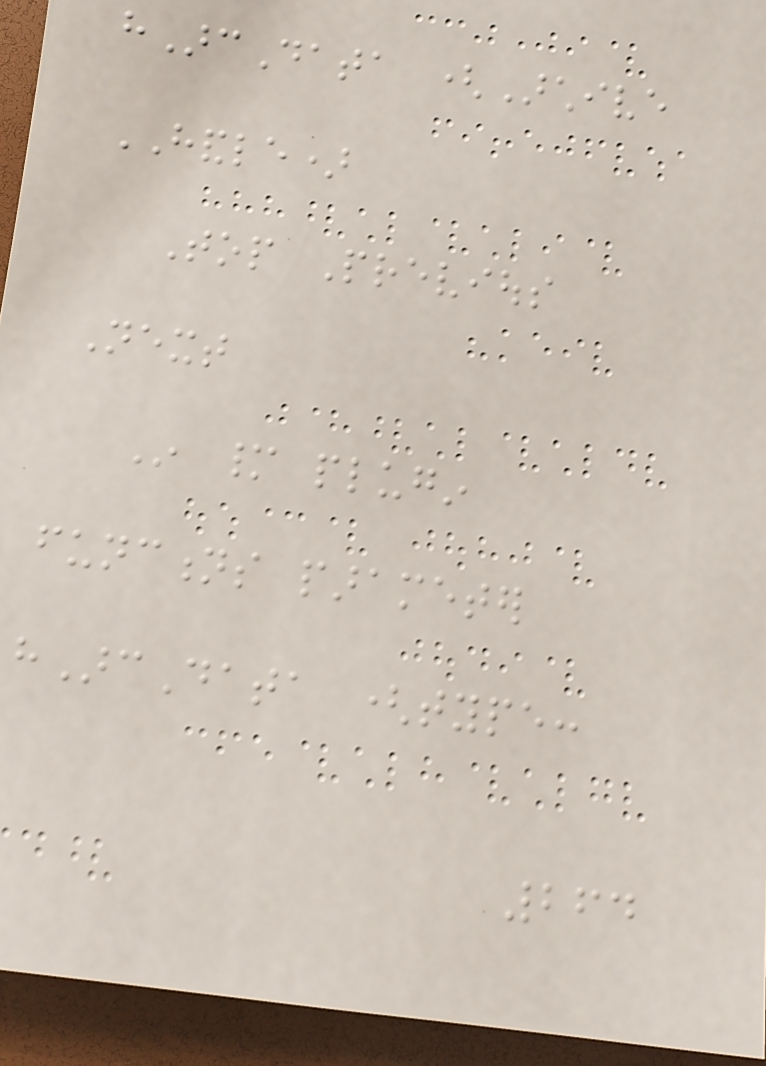hArcData (Archive
HANDLE)
Top Previous
Next
In many plugin
functions parameter
hArcData (type:
264
